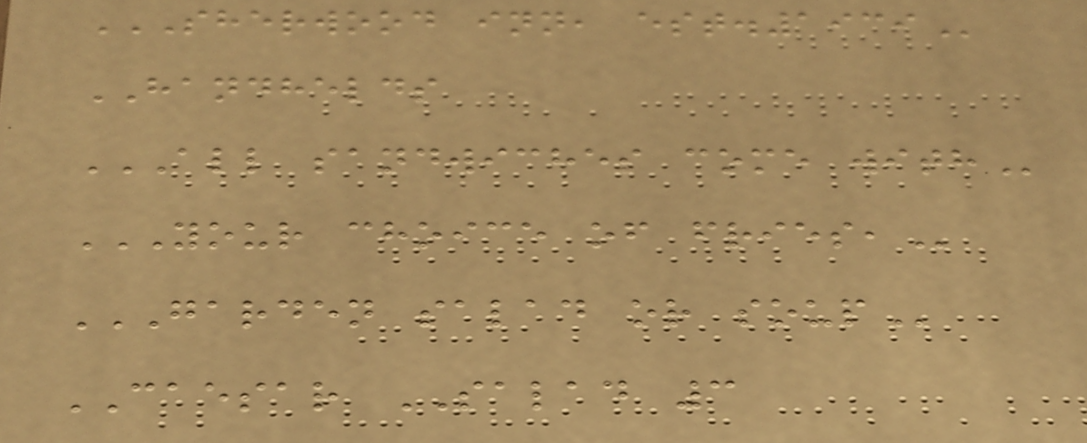SHERWOOD INN, EST.1939
HANDHELDS
ALL SANDWICHES COME WITH
YOUR CHOICE OF FRIES,
GARDEN SALAD OR SOUP
CAESAR SALAD 3
